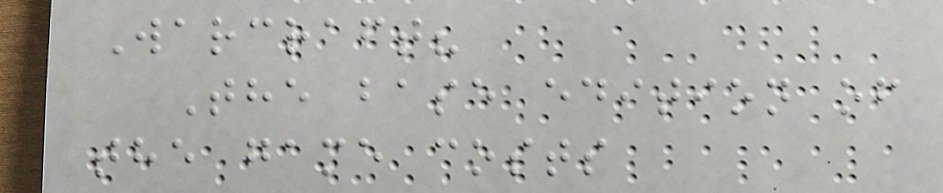Warcraft?
The base edition of
the game costs
